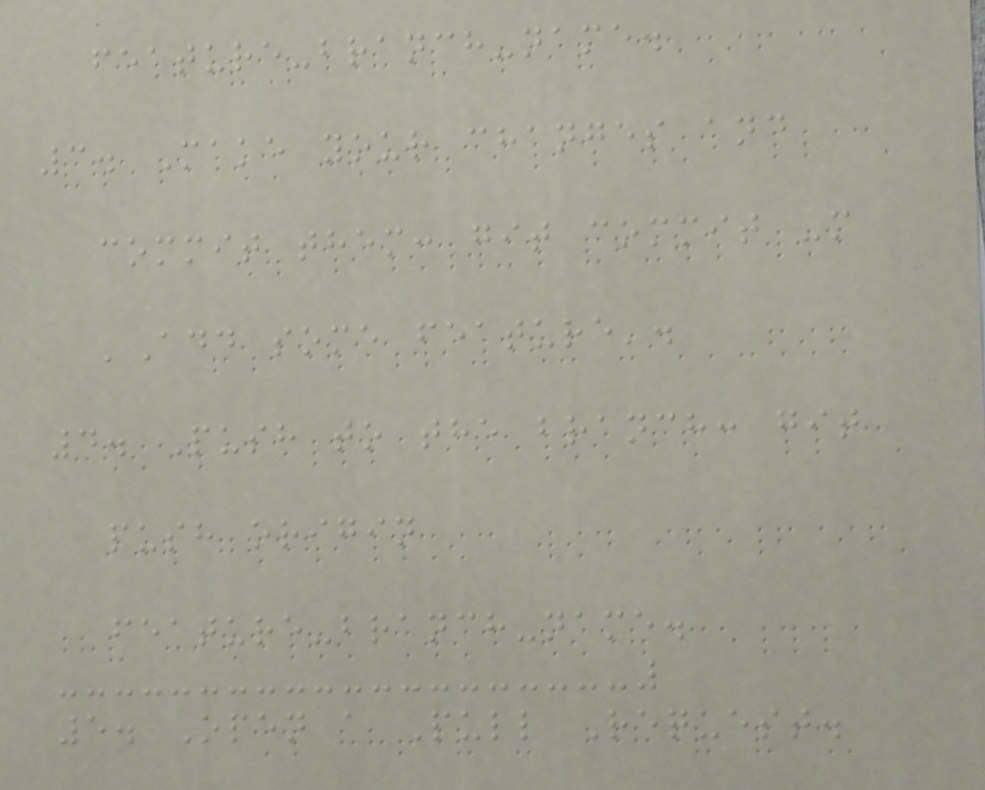feature-branch-name.
3. Make your changes and
commit them: git commit -m
'Add some feature'.
4. Push to the branch: git
push origin
feature-branch-name.
5. Open a Pull Request.
